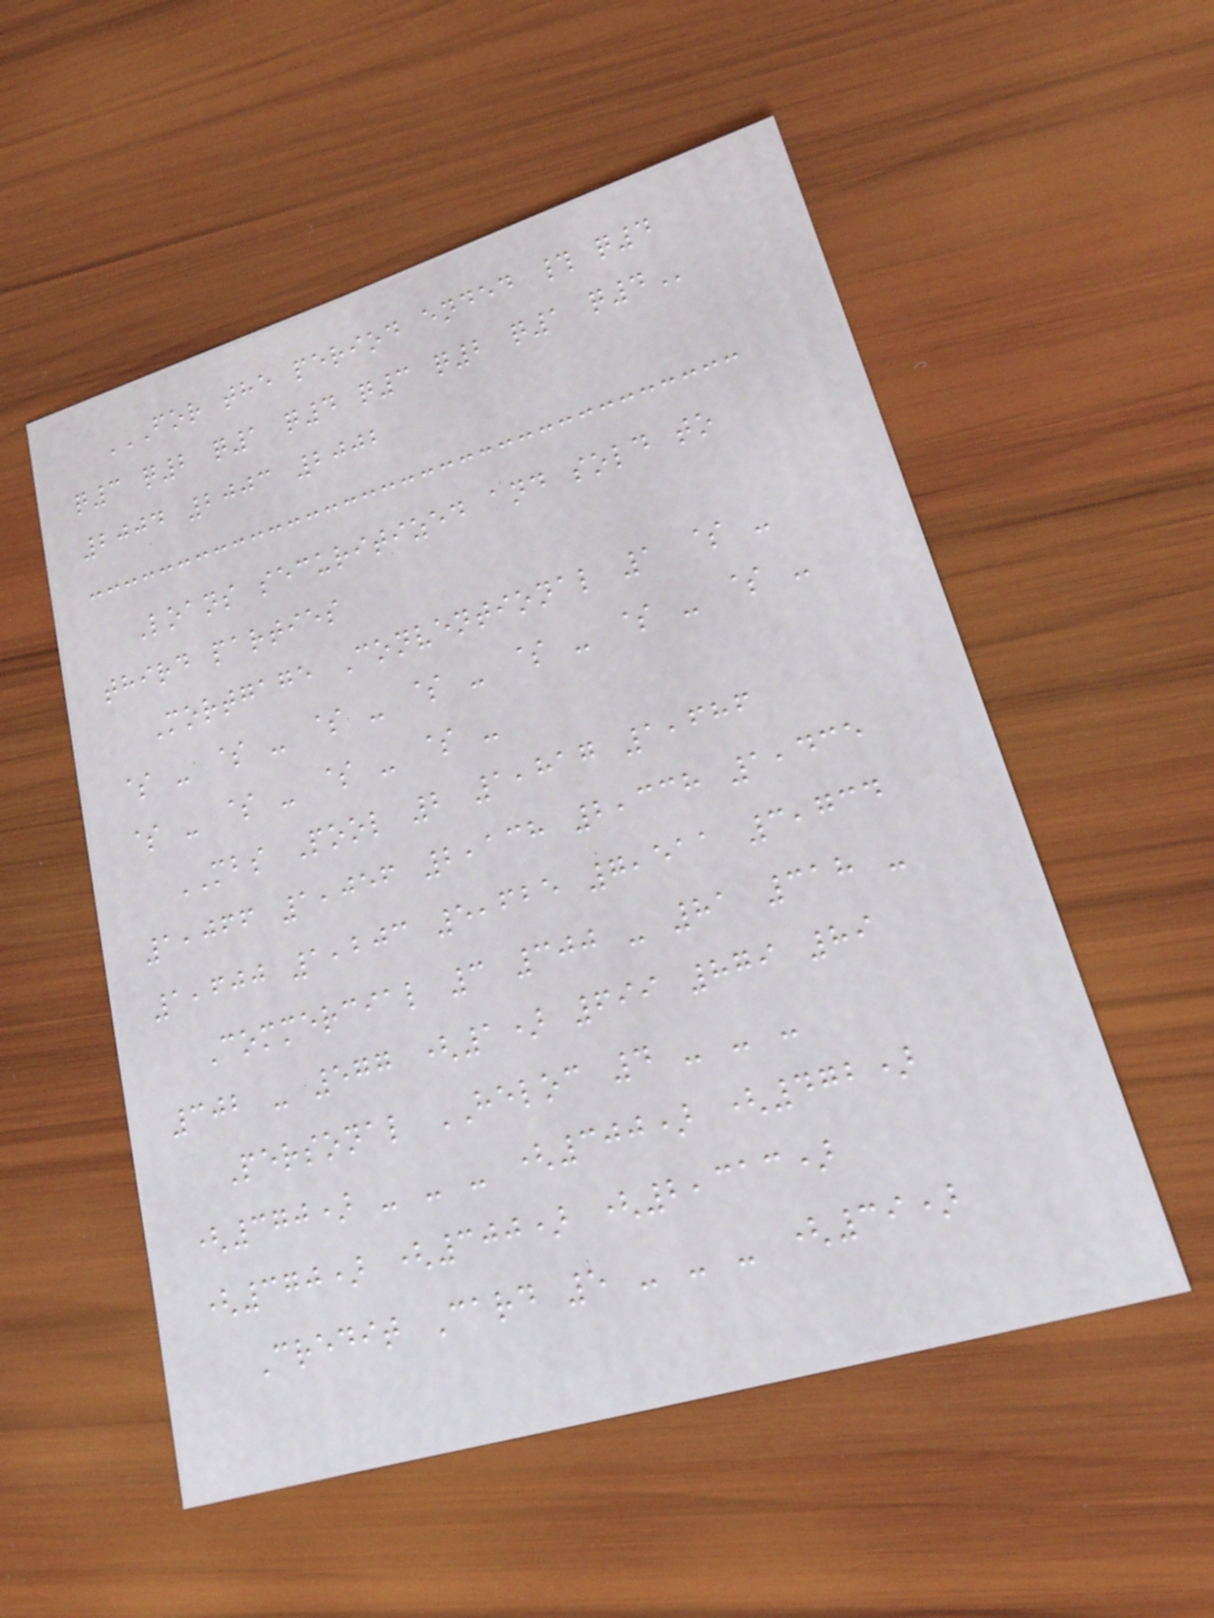FOR THE PERIOD ENDED # Q4
Q3 Q2 Q1 Q4 Q3 Q2 Q1 Q4
2004 2003 2002
Loans securitized and sold to
third parties
Mortgage Conventional 1 $ -
$ - $ - $ - $ - $ - $ - $ -
$ - $ - $ - $ -
MBS Pool 2 1,817 1,686
1,066 1,056 2,138 2,338 1,435
1,600 1,203 5,625 7,511 3,734
Commercial 3 300 - 81 318 -
302 - 577 (1) 699 879 89
Personal HELOC 4 - - -
(370) - - - (300) (472)
(370) (300) (2,313)
Credit Card 5 - - - (39)
